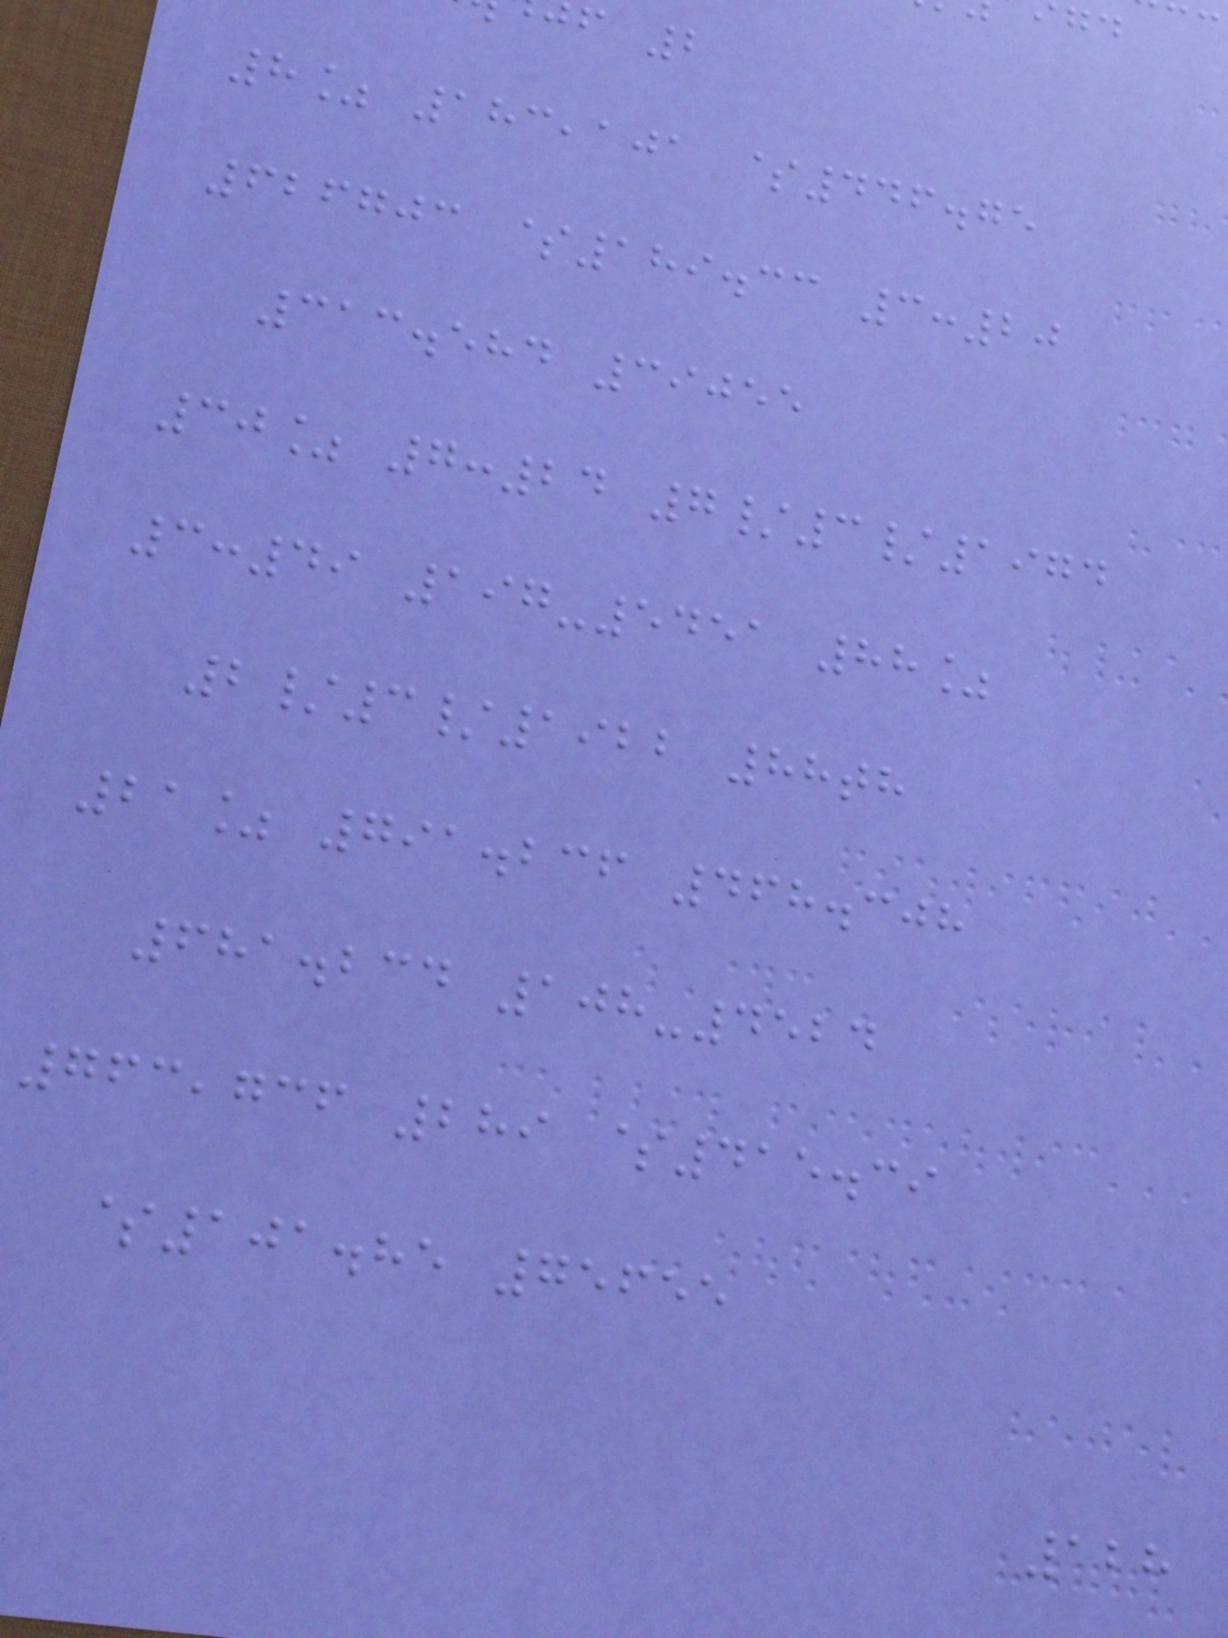f 2
8% 183,101 $446.75
626703 $189.33 3:20
313.584 39055
30% 7:24 7/3/1974
3:49 197-5451 88%
2/3/1922 88th
21% 791.236 468.308
681.234 108-4524
763,736 289 $415.39
$101.85 75655
128
